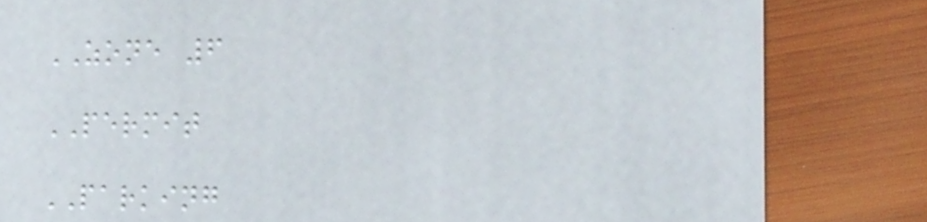ZONE 6
PERMIT
PARKING
